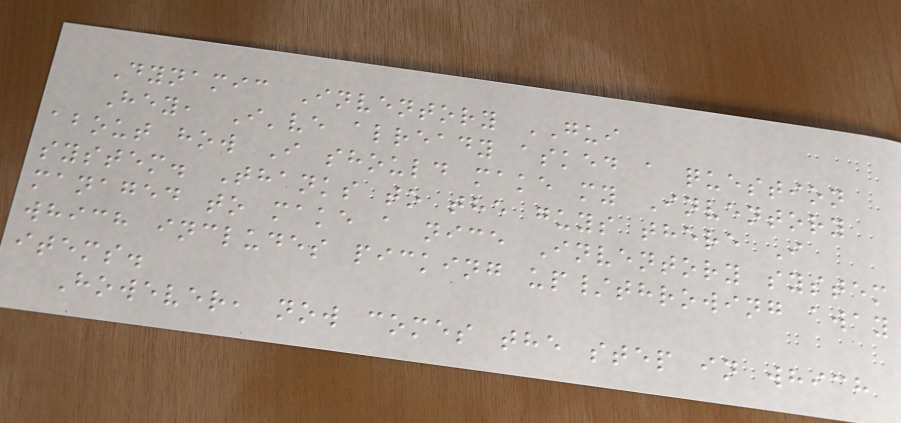Dynamic Inventory GUI
Hey, I've already asked a question
about how I should make my Inventory
system. Thanks to the guys there I
managed to make a nice Inventory system
which includes picking up/throwing away
items.
However, now comes the step in which
